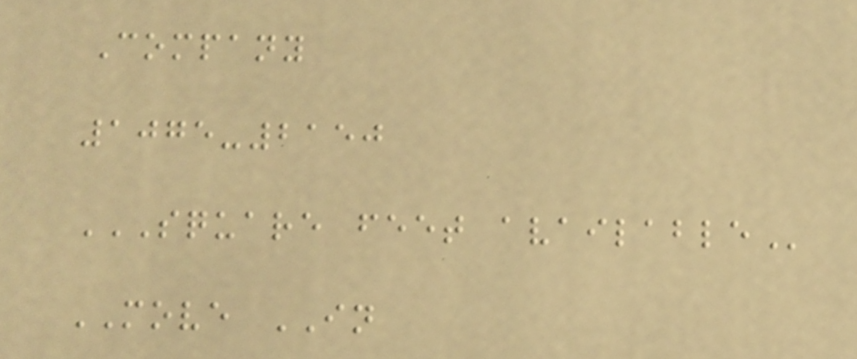Company
1075-2150
SQUARE FEET AVAILABLE
MOVE IN
